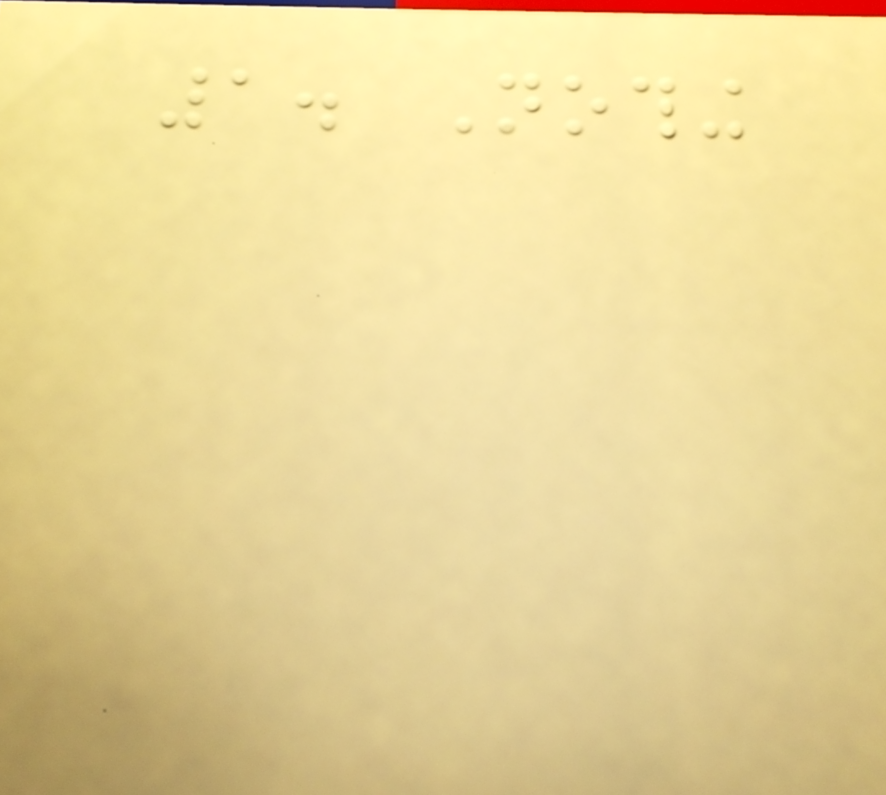1. Nothing
